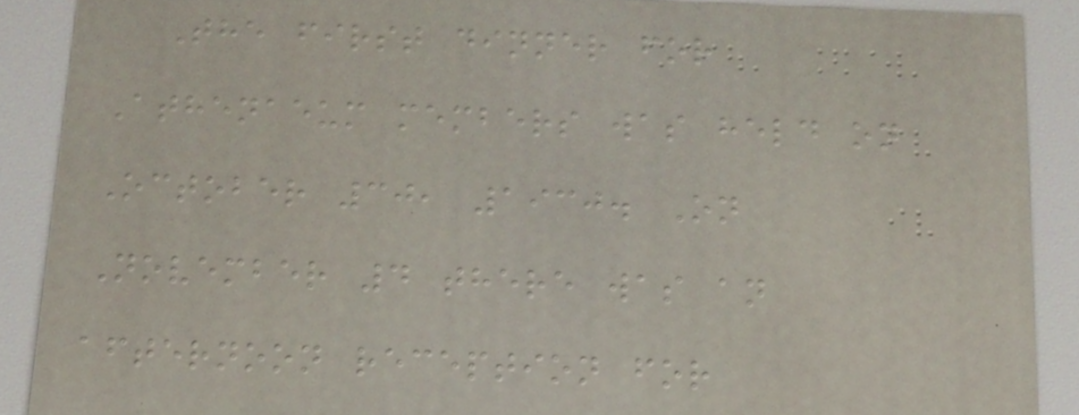The first dinner for
Athenaeum members was held on
October 30, 1930. On
November 4 there was an
afternoon reception for
